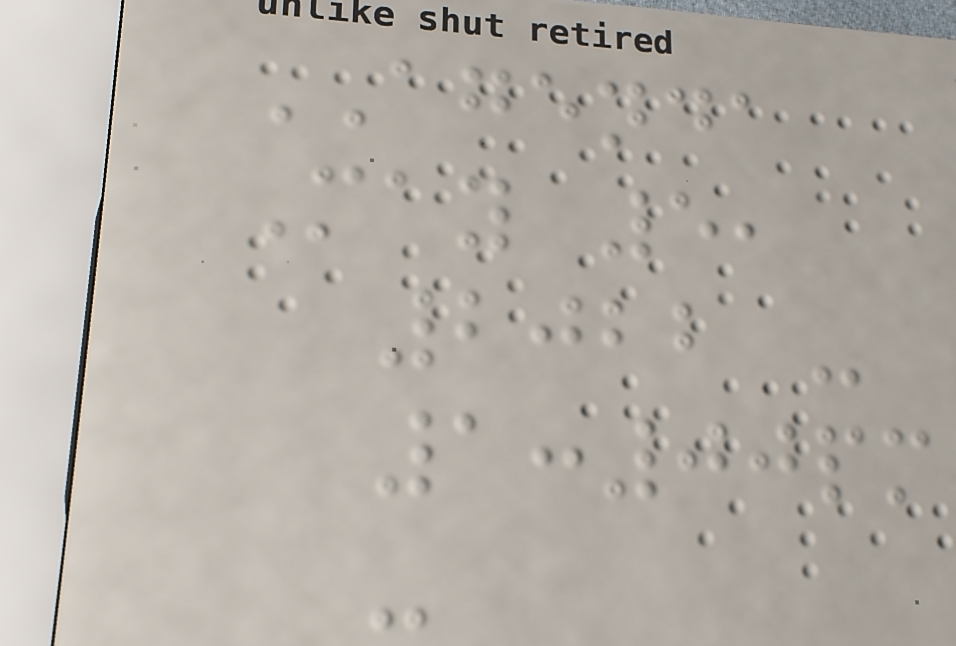AGENDA
May 5,
2022 -
1:00pm
-
